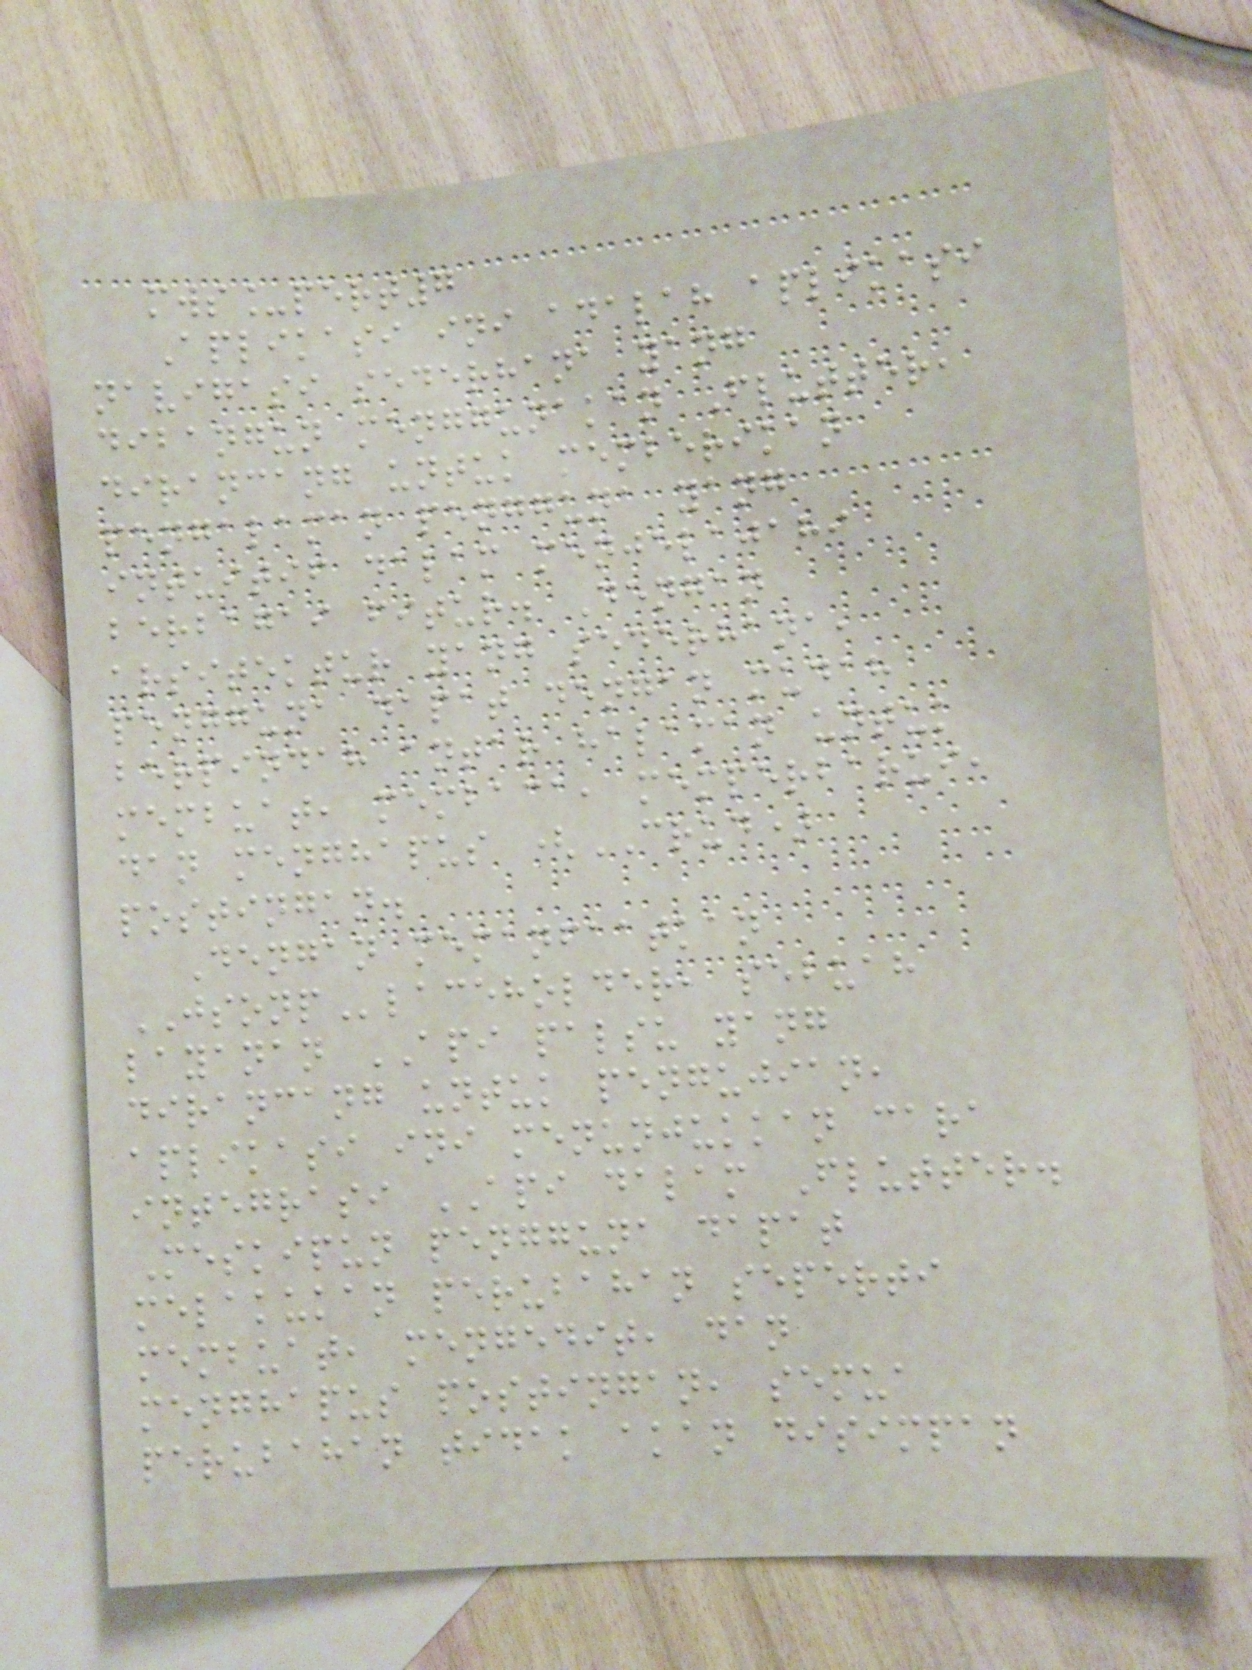mws_pert7
Aplikasi ini adalah aplikasi
navigasi sederhana yang
dibangun menggunakan Flutter,
dirancang untuk memberikan
pengalaman pengguna yang
intuitif dalam menjelajahi
berbagai fitur. Dengan
arsitektur yang sederhana,
pengguna dapat dengan mudah
berpindah antar halaman untuk
membuat, membaca, memperbarui,
dan menghapus (CRUD)
postingan.
Dengan memanfaatkan
JSONPlaceholder, sebuah
layanan API palsu yang
dirancang untuk pengujian,
aplikasi ini menunjukkan cara
integrasi API dalam Flutter.
Meskipun pengguna dapat
melakukan perubahan seperti
membuat, mengedit, dan
menghapus postingan, semua
perubahan tidak akan disimpan
